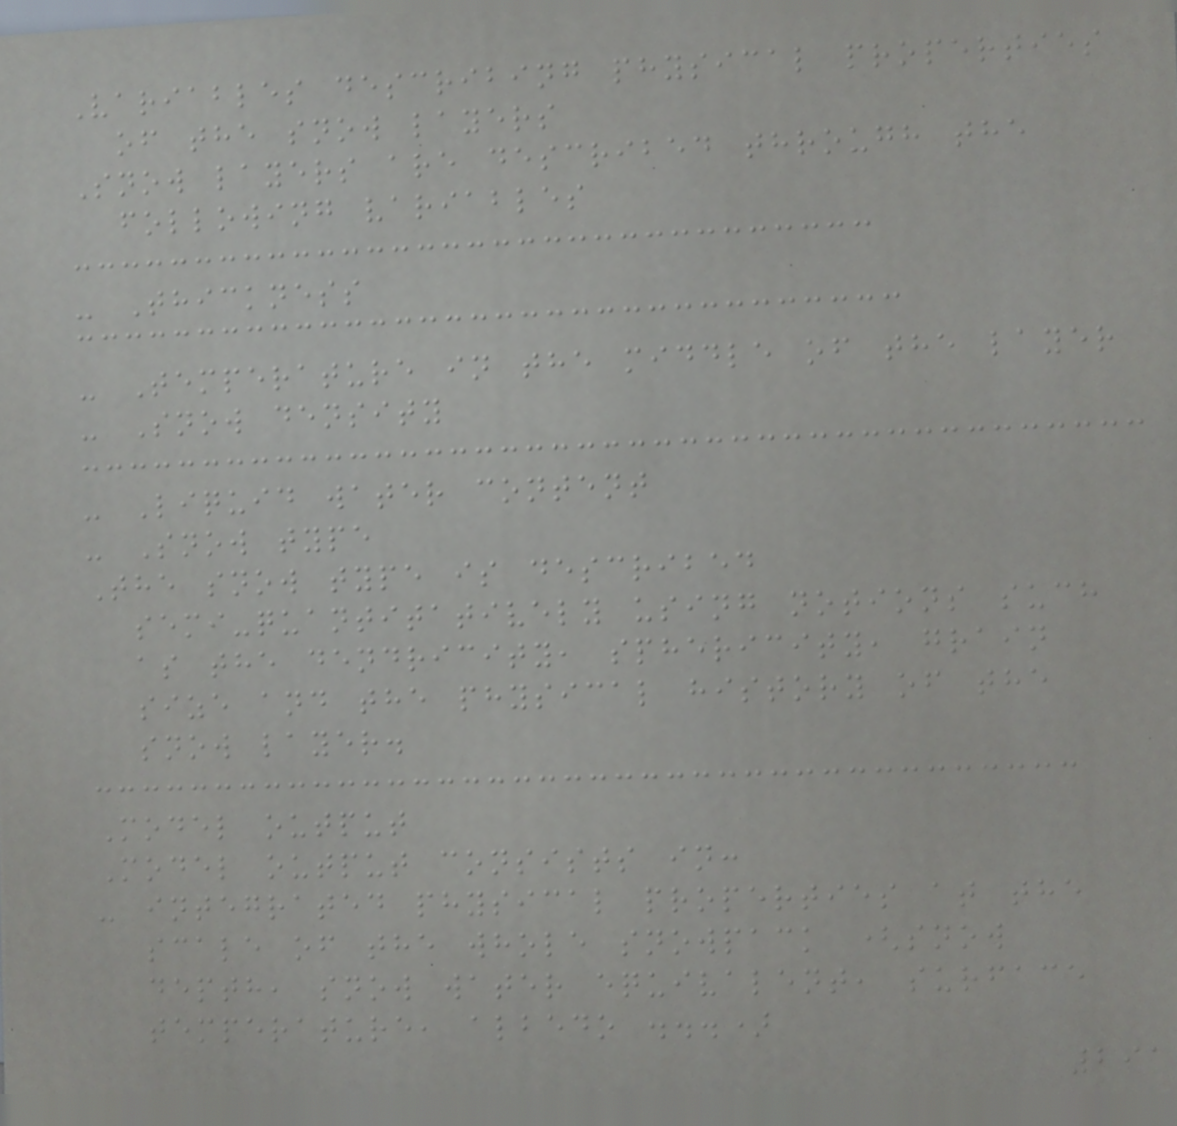Variables describing physical properties
of the snow layers
Snow layers are described through the
following variables
- Thickness
- Temperature in the middle of the layer
- Snow density
- Liquid water content
- Snow type
The snow type is described
semi-quantitatively using notions such
as the dendricity, sphericity, grain
size and the physical history of the
snow layer.
Model output
Model output consists in:
- integrated physical properties at the
scale of the whole snowpack (snow
depth, snow water equivalent, surface
temperature, albedo ...)
291
